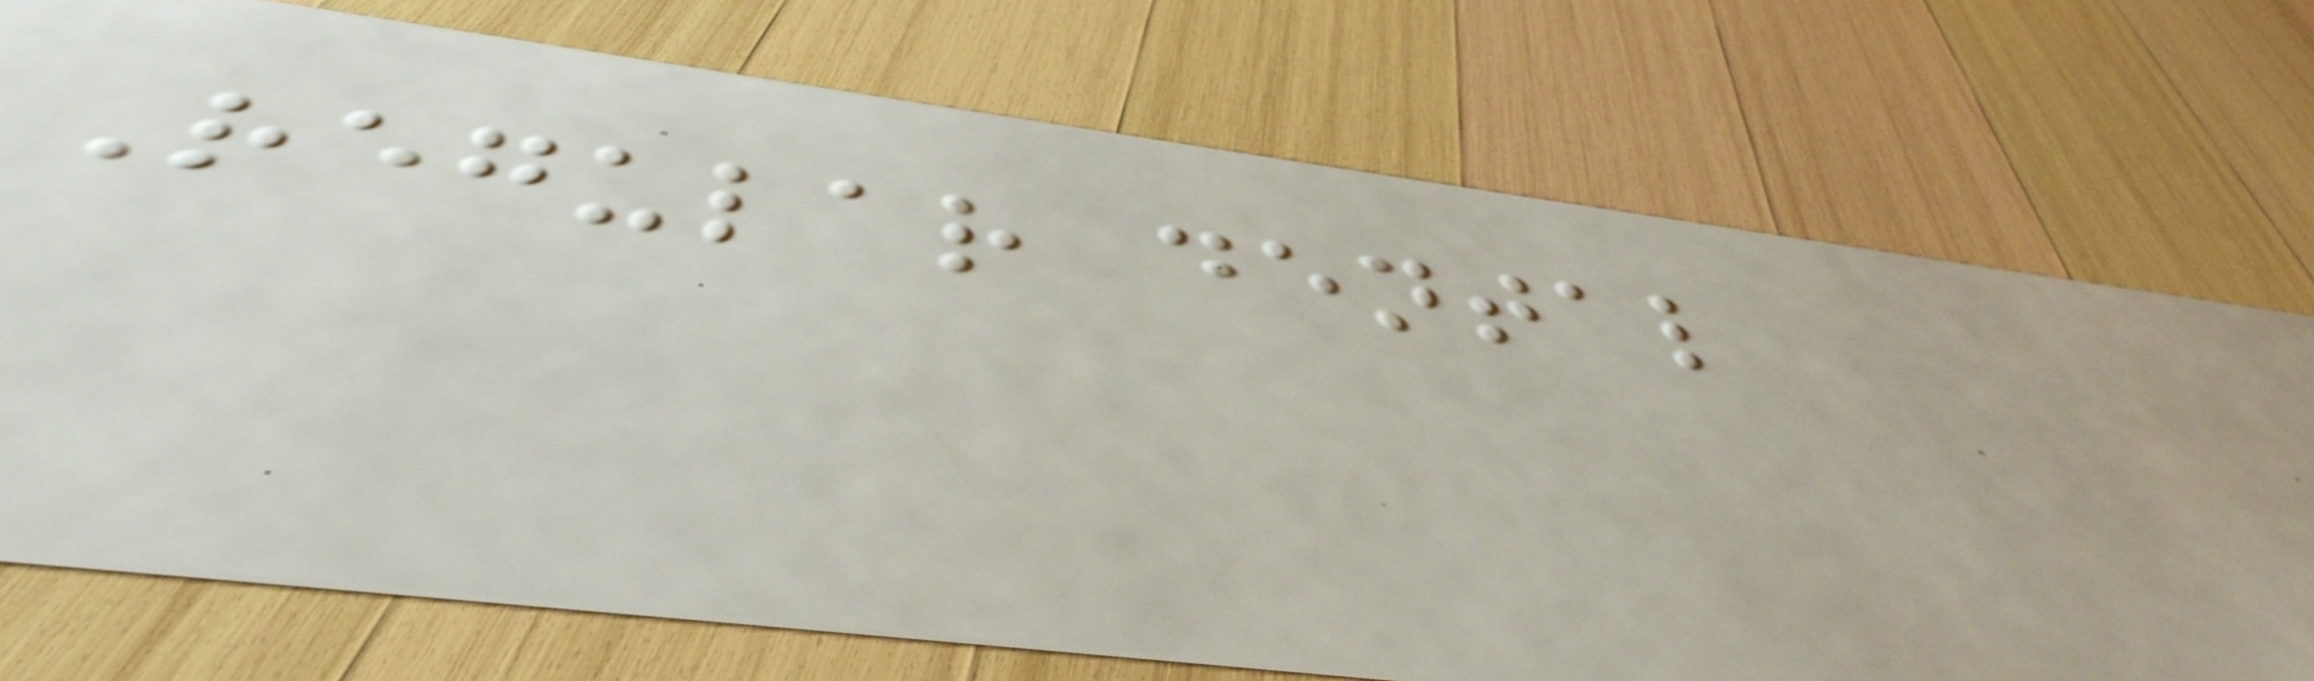Regular dental
